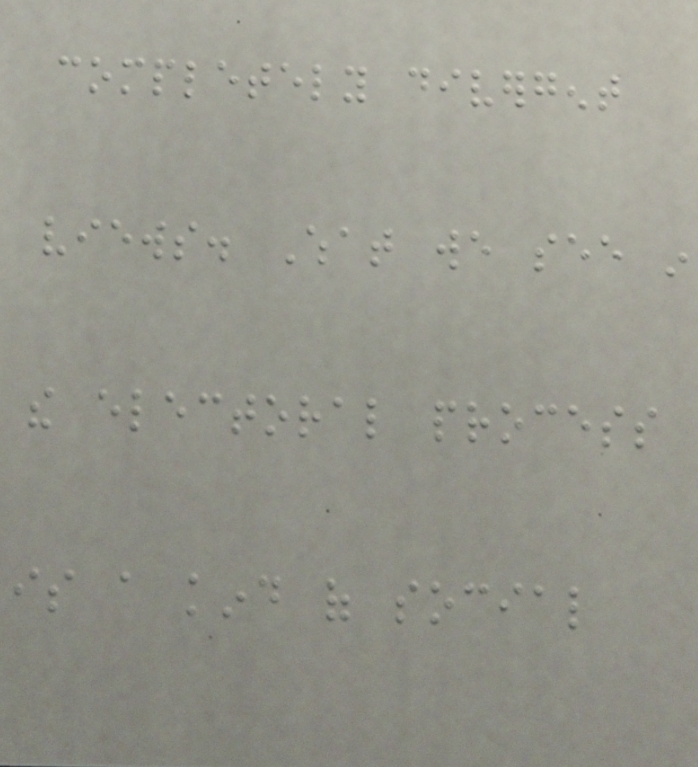completely divergent
views. What we see in
the electoral process
is a kind of social
